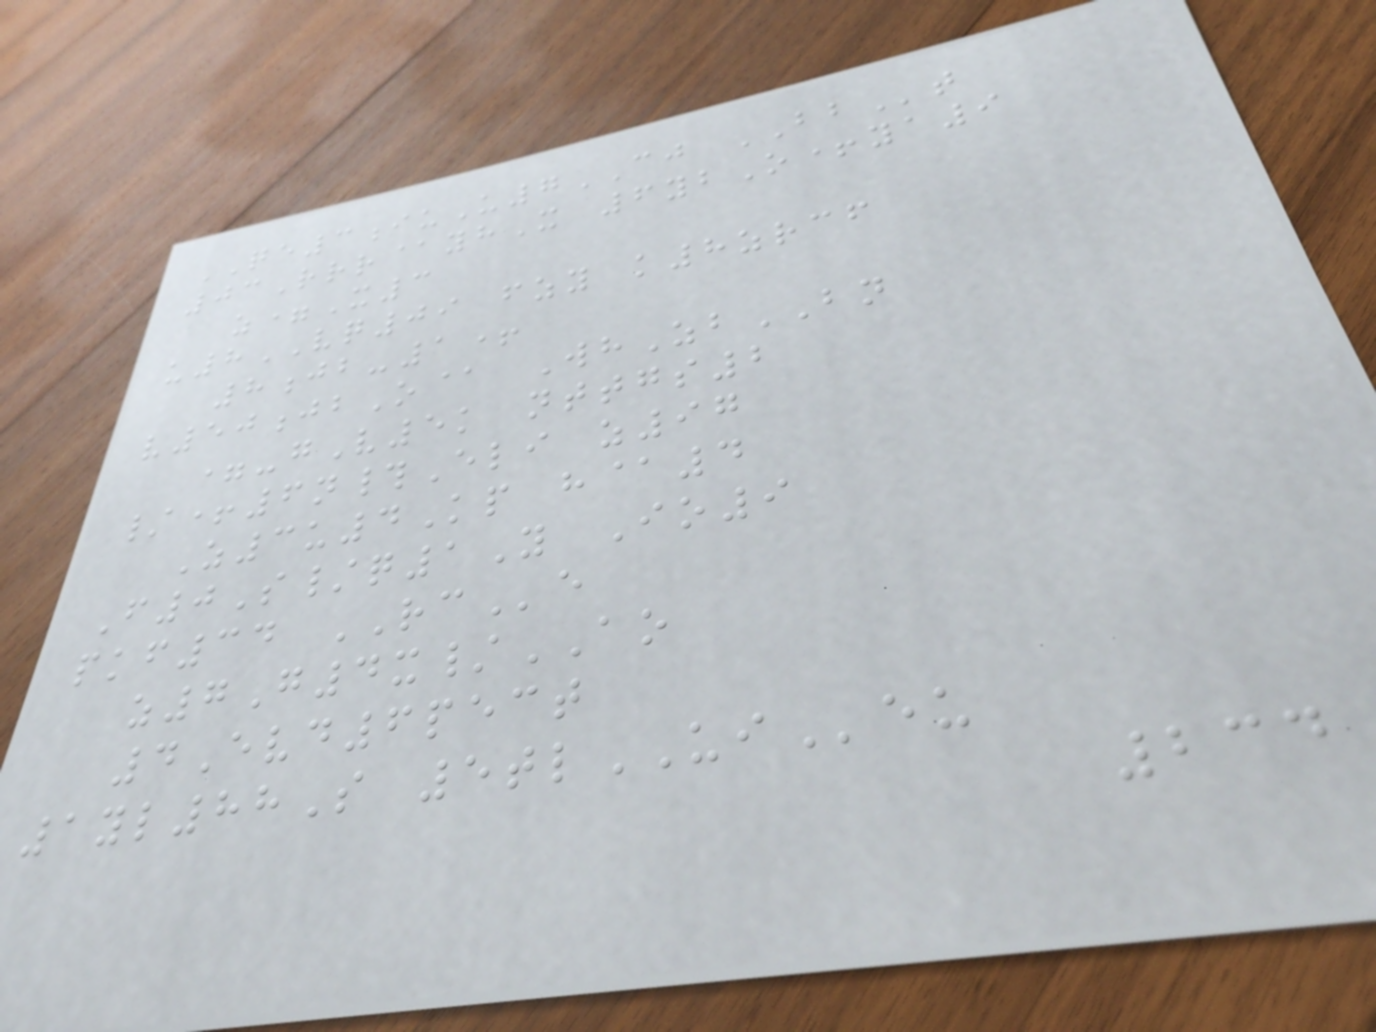QE3iuU7CJ BBt
03Rrr@yhX 6ybO+ya9
z=X3
u8VQ09 fzy k8zrcf
8jb-1+
v50jbO@ WhZbBN
=-gV5k nttgs2
/+6n#Eli z97
Z3u4Kp h@4
F0S/q1Y Io9
pkf34 RCe
z7G4x/AO
4Evd6pect
1yl88S 5tlUIeu
234
